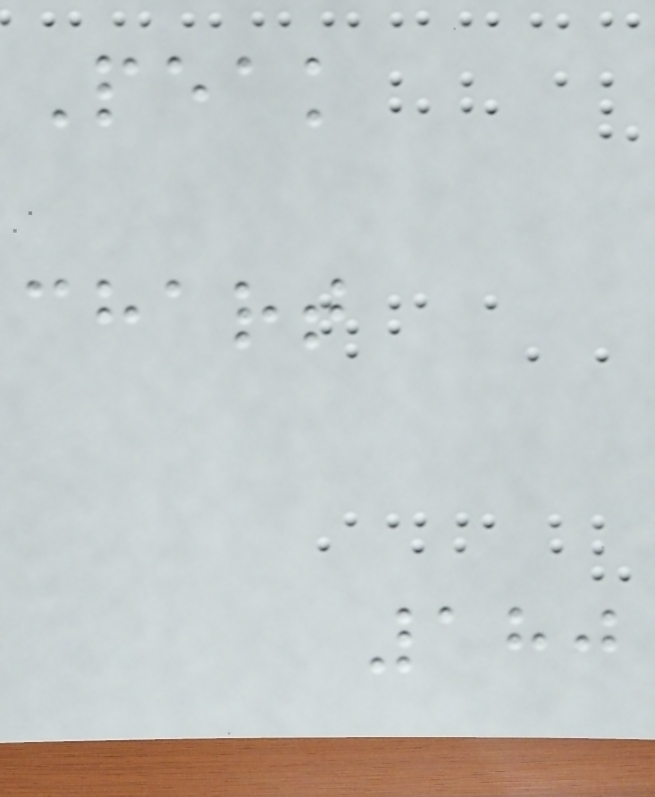Peak
chart
180
